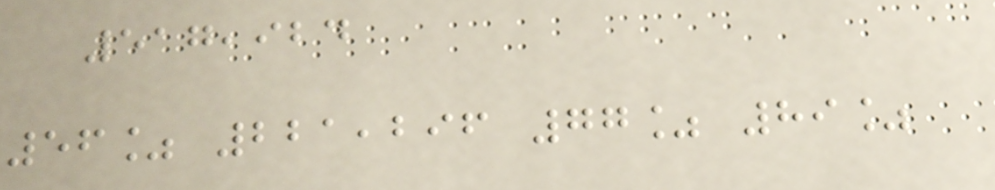517,924
56% 221,296 77% 89%
